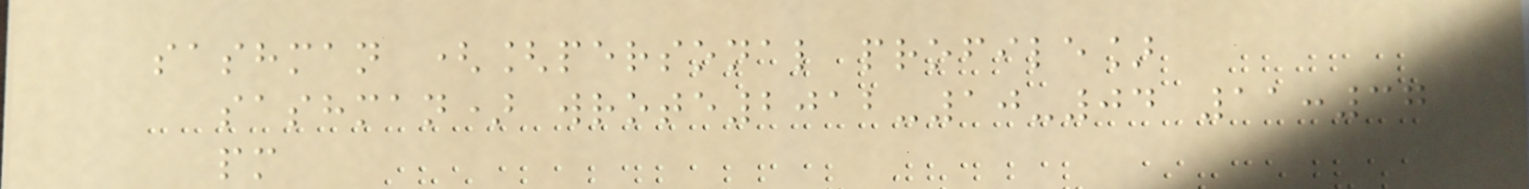sashman ([personal profile]
sashman) wrote2012-10-04 11:37
pm
